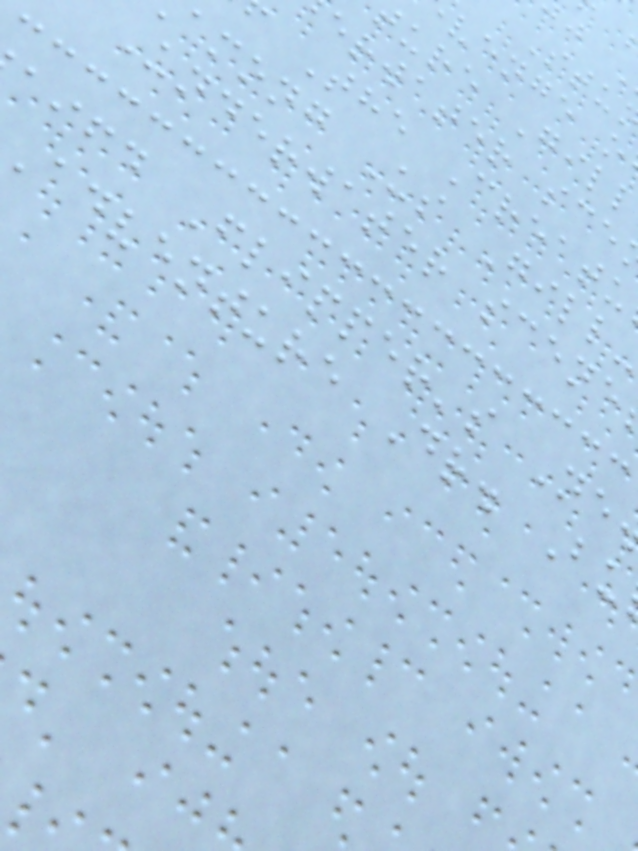venge o
ture Gil
erwater sce
The Creatu
among Us Gill
Underwater scene
aifd Flipper's Ne
adventure Dr. Bu
